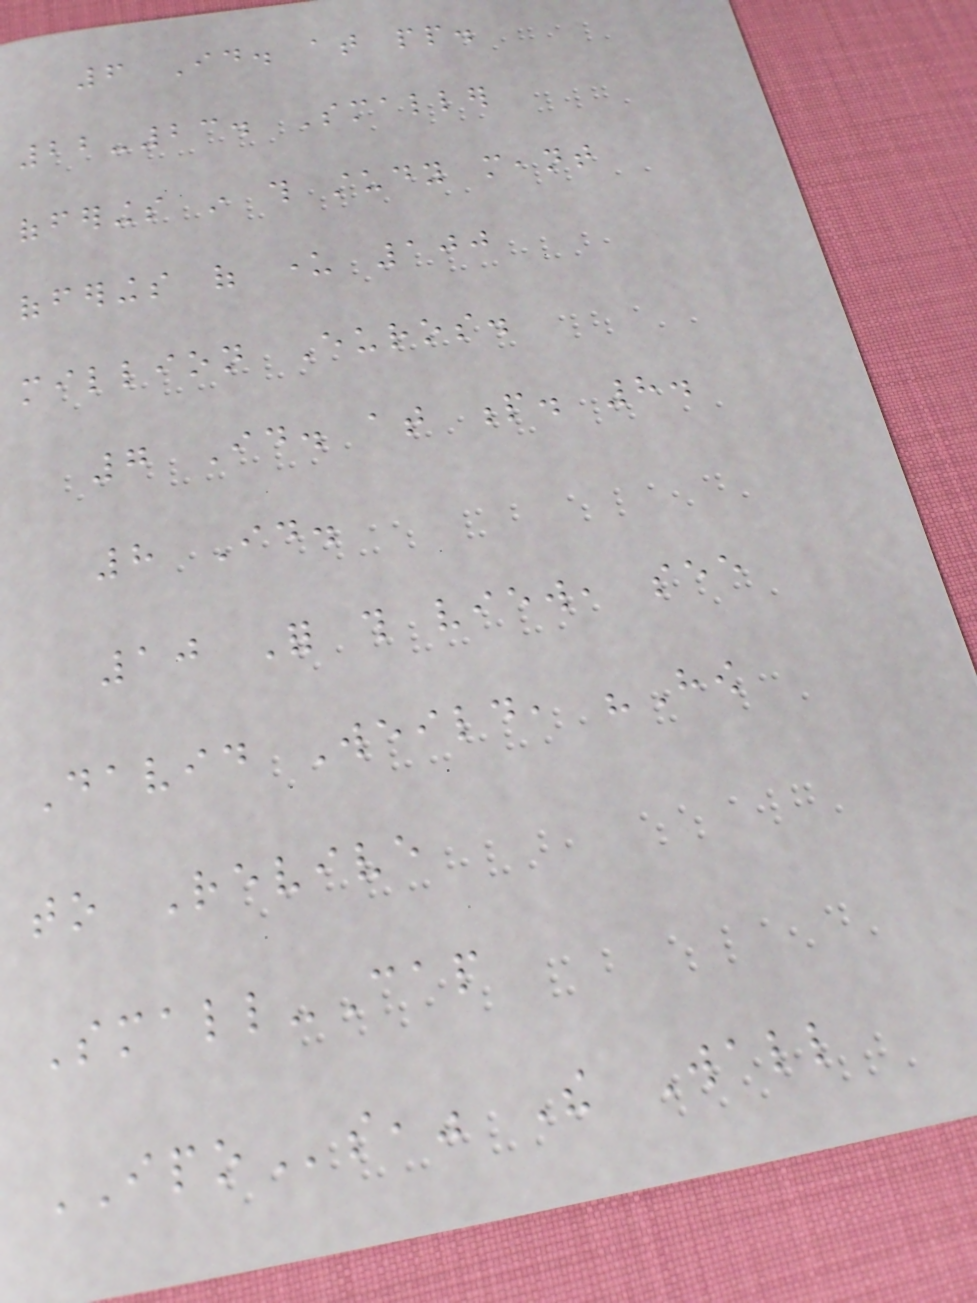6 Id. at pp.
22-23. Smaller
offerings in this study meant
offerings of under 100
million Euros.
7 Id. at p. 8.
8 Id.
10 For this view, see
David Weild, "How
to Revive
Small-Cap
IPOs," The Wall
